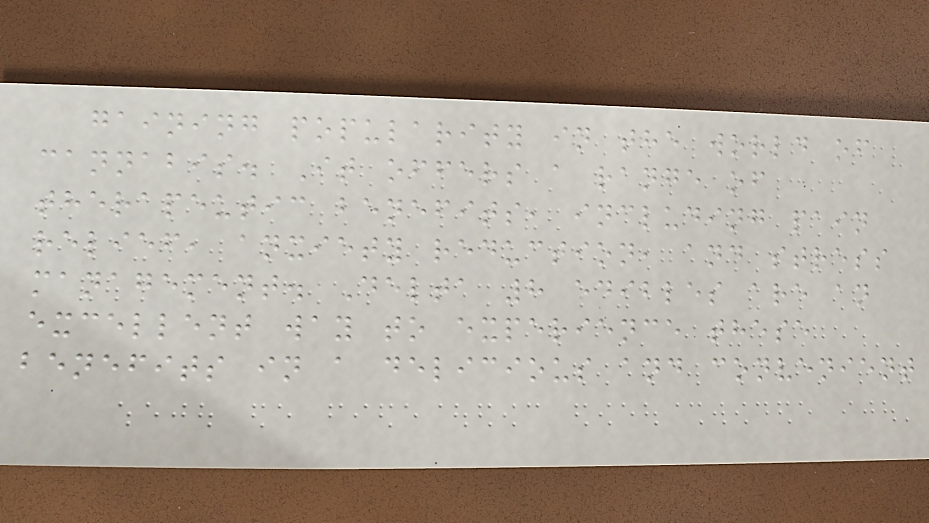gaining popularity in the world of
cannabis. It offers a range of
therapeutic benefits, including pain
relief, anxiety reduction, and stress
management. Delta 8 edibles are an
excellent way to experience these
benefits in a delicious and convenient
